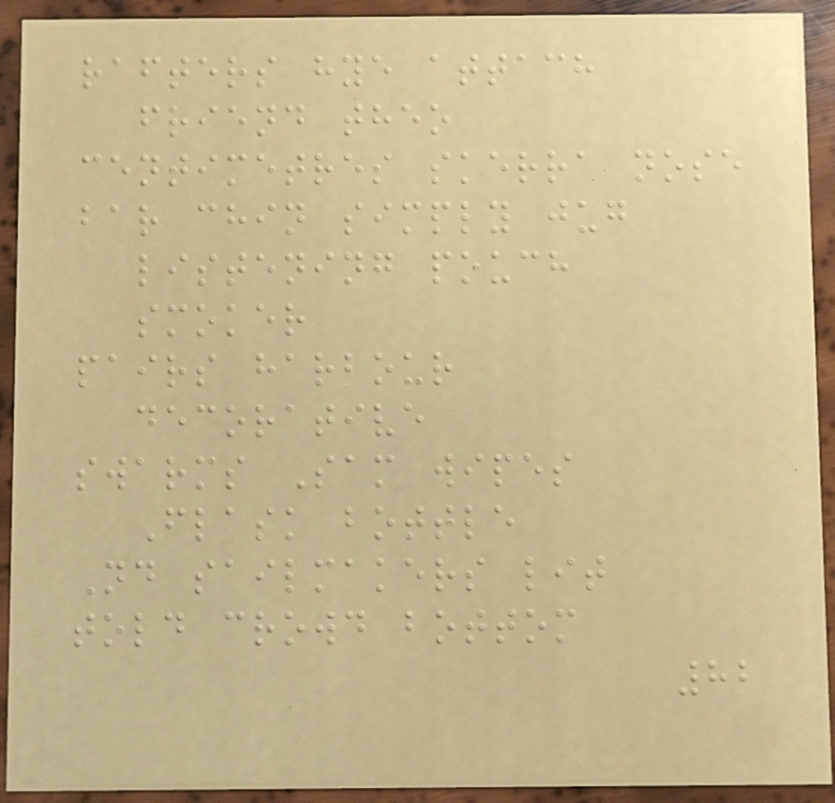rafters hye attach
friend theo
centimetres skerra nose
bar chin simply jug
listening pouch
smoker
pairs harbour
decorative
swarms Sam wipes
Flask bottle
Nd sailmakers lit
told crowd bottom
82
